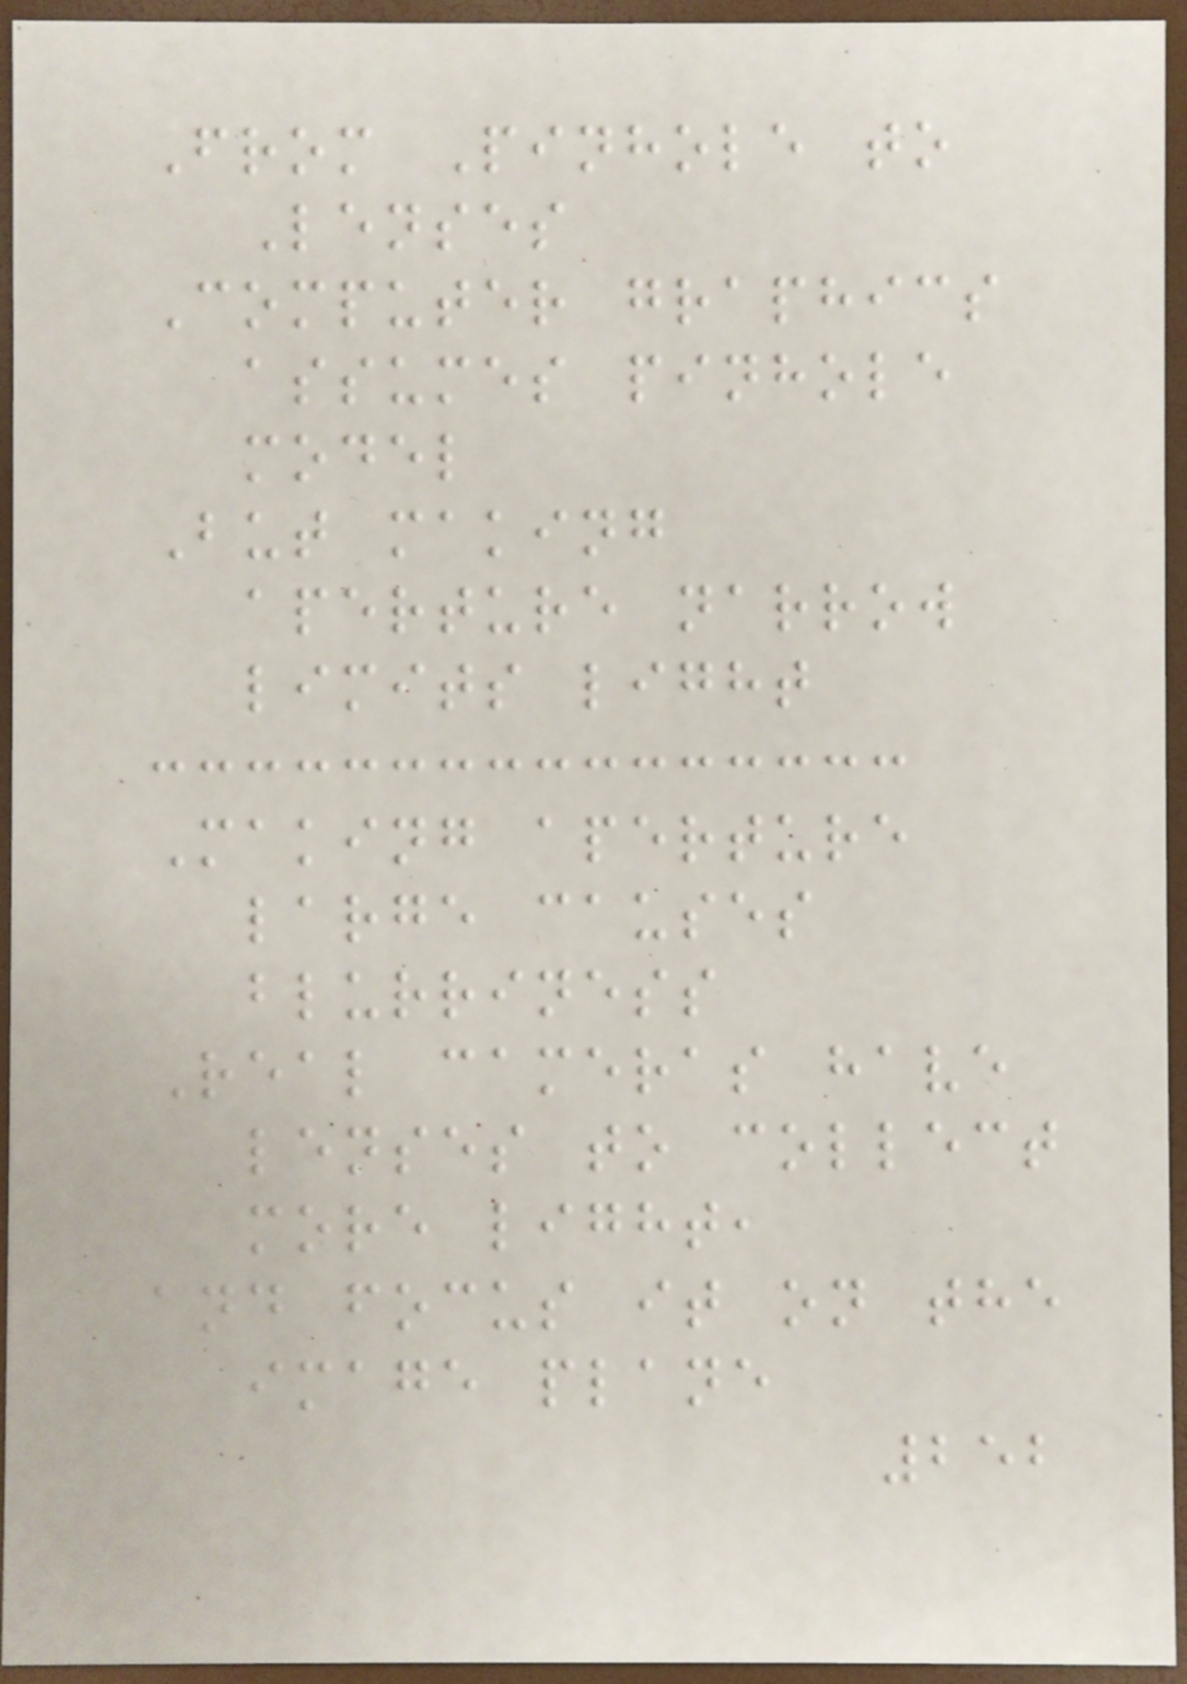From Pinhole to
Lenses
Computer graphics
assumes pinhole
model
But making
aperture narrow
limits light
Making aperture
large causes
blurriness
Real cameras have
lenses to collect
more light,
and focus it on the
image plane
252
